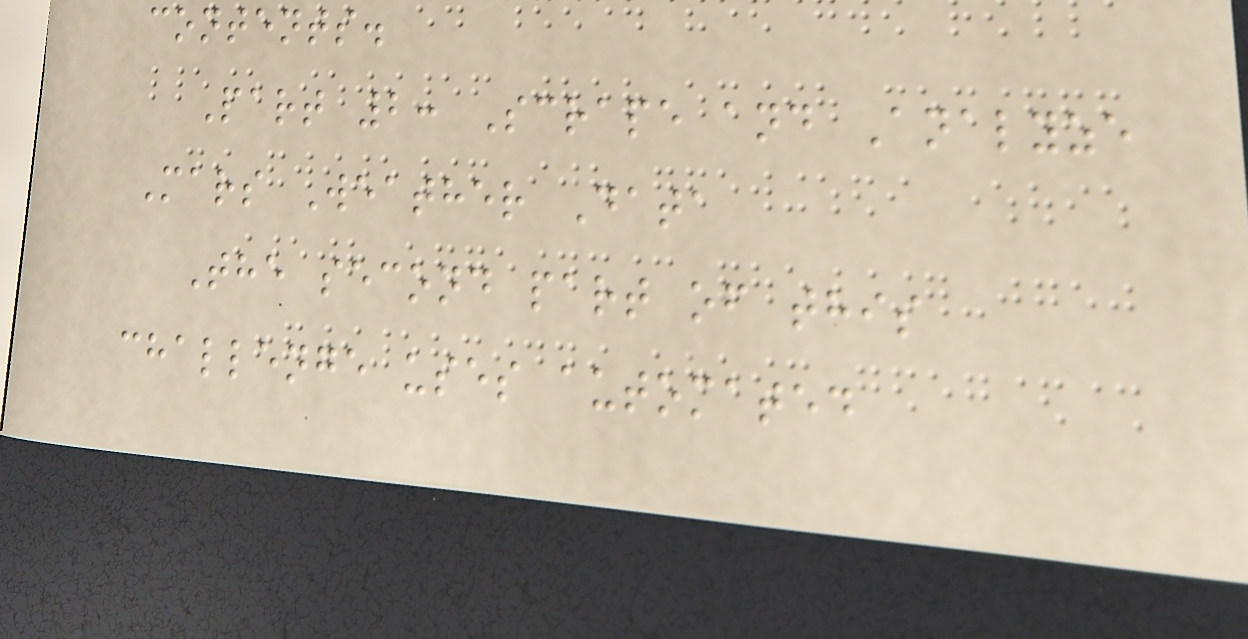contents.
Part 2: Scrape and Analyze
Mars Weather Data
The second part of this
challenge uses automated
